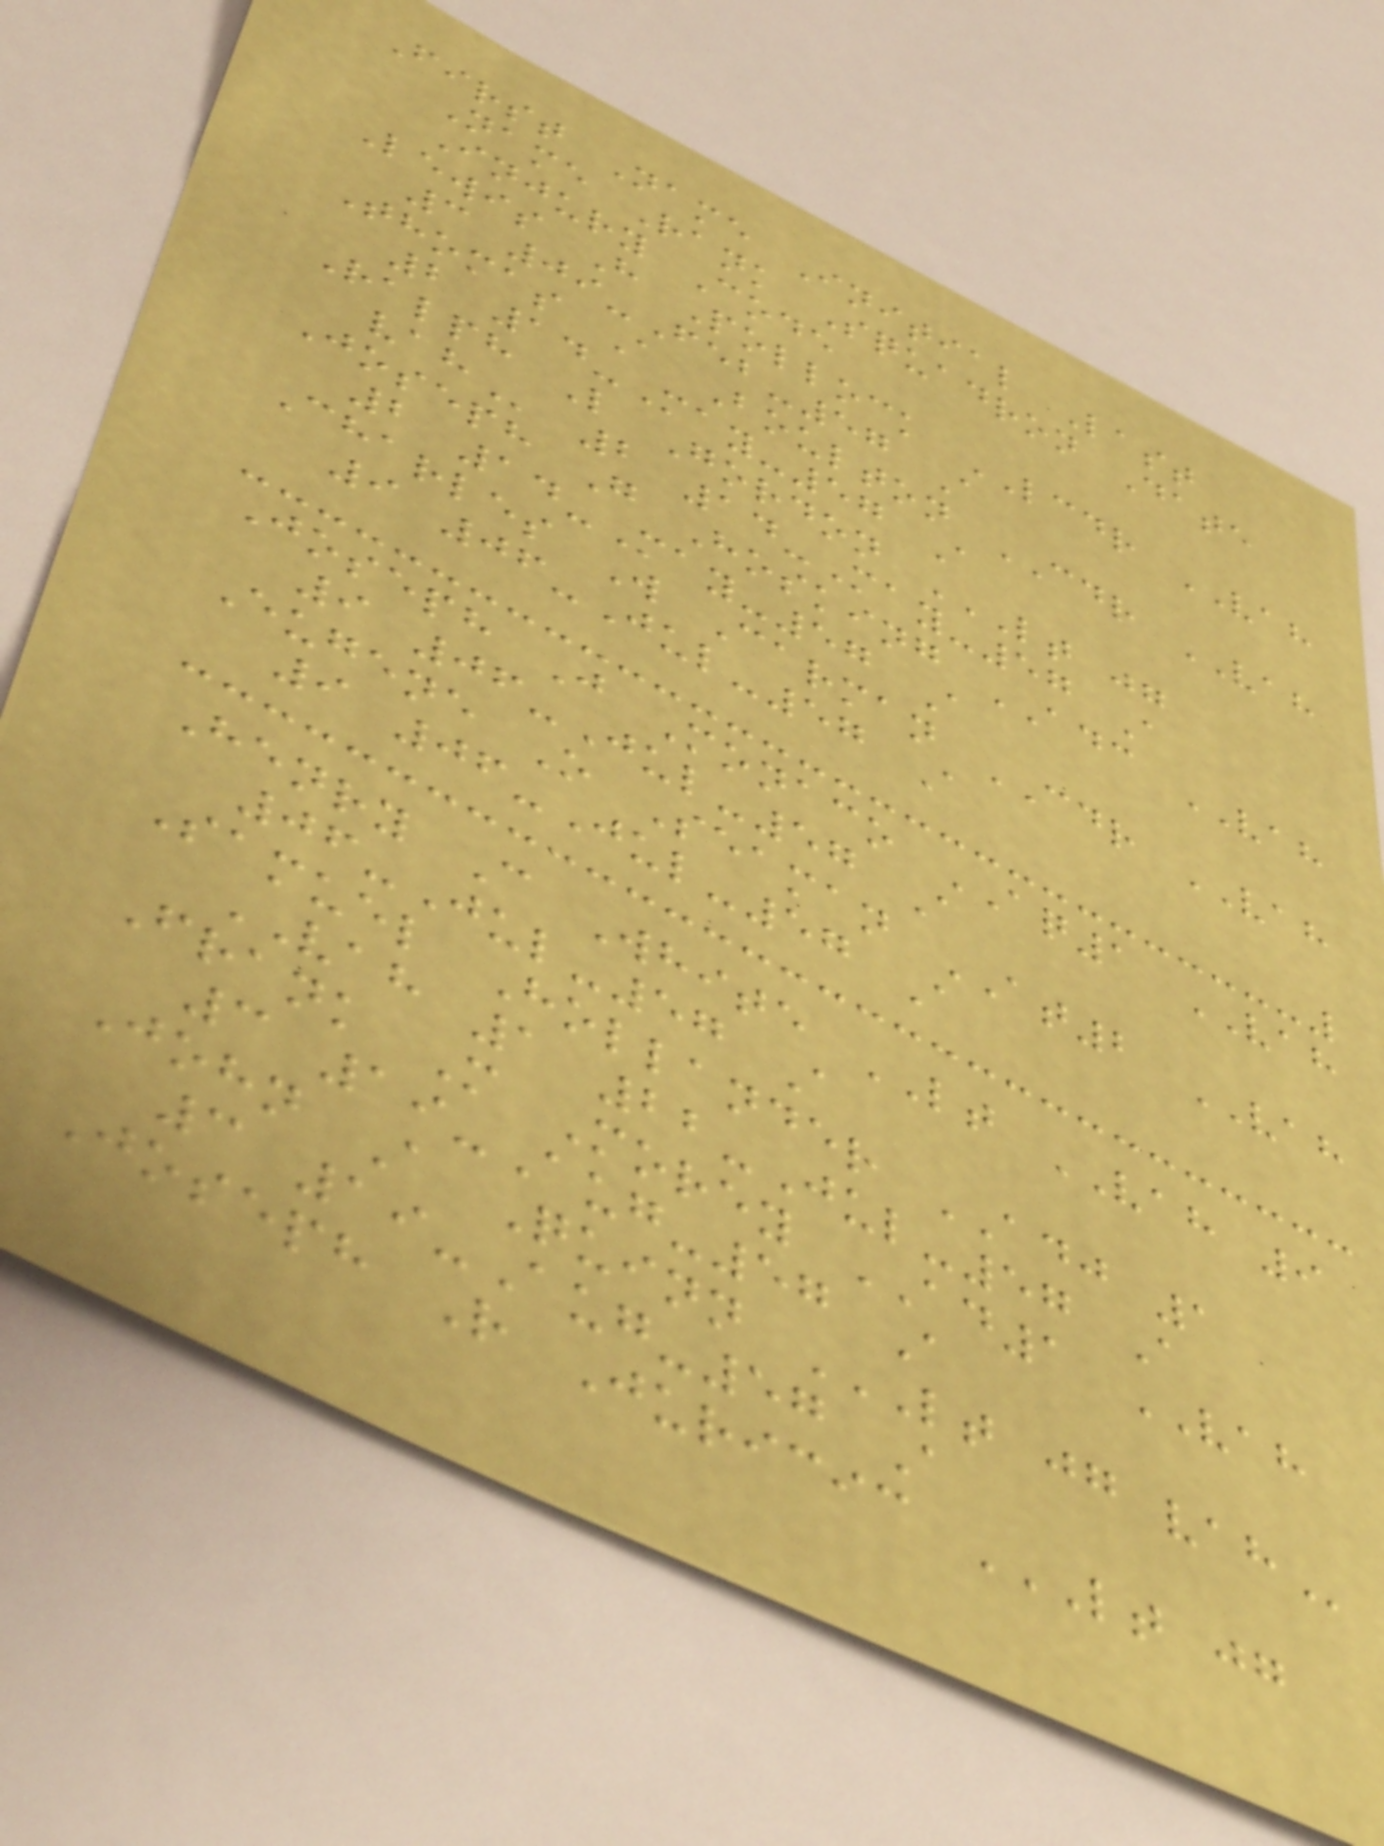First Name Initial Last
Name Rank Squadron Date
Injury Code
Lewis H Pollock LCDR VAH
3 09-Feb-57 A
Thomas A Boulton CDR VAH
2 14-May-57 A
Ralph L Gordon LT JG
VAH 2 14-May-57 A
Joseph G Hosking ADC VAH
2 14-May-57 A
Charles W Carman CDR VAH
9 06-Jul-57 A
Joseph J Monaco AQ1 VAH
9 06-Jul-57 A
Eugene O Seaman AT2 VAH
9 06-Jul-57 A
Henry C White LT VAH 9
06-Jul-57 A
Samuel Hollander ADJ 1
VAH 1 22-Jul-57 A
Frank M Morey AD1 VAH
3 19-Aug-57 A
John A Quinn LT JG VAH
3 19-Aug-57 A
Joseph R Juricic LT JG
